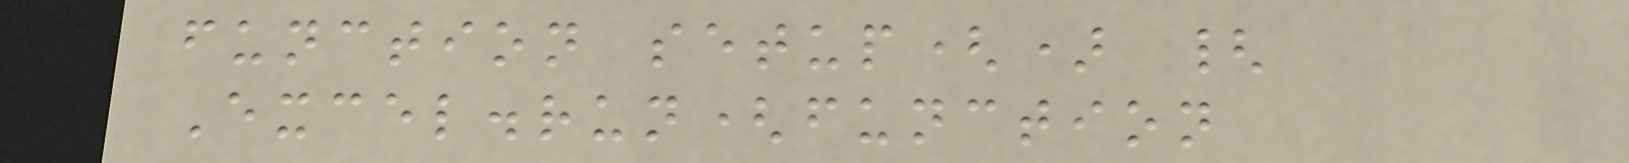function setup() {
Excel.run(function
